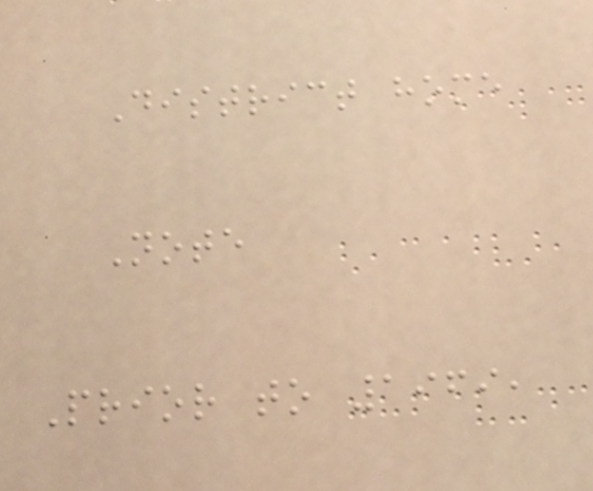District home
Note
Prior to 1969,
